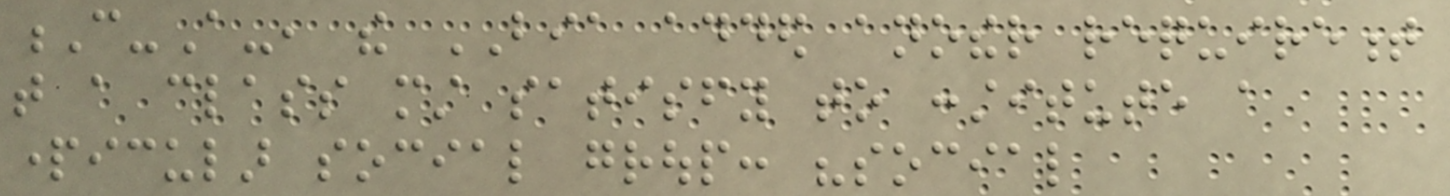C-A-, the BIA added another requirement
that a class must satisfy to constitute a
particular social group: "social
